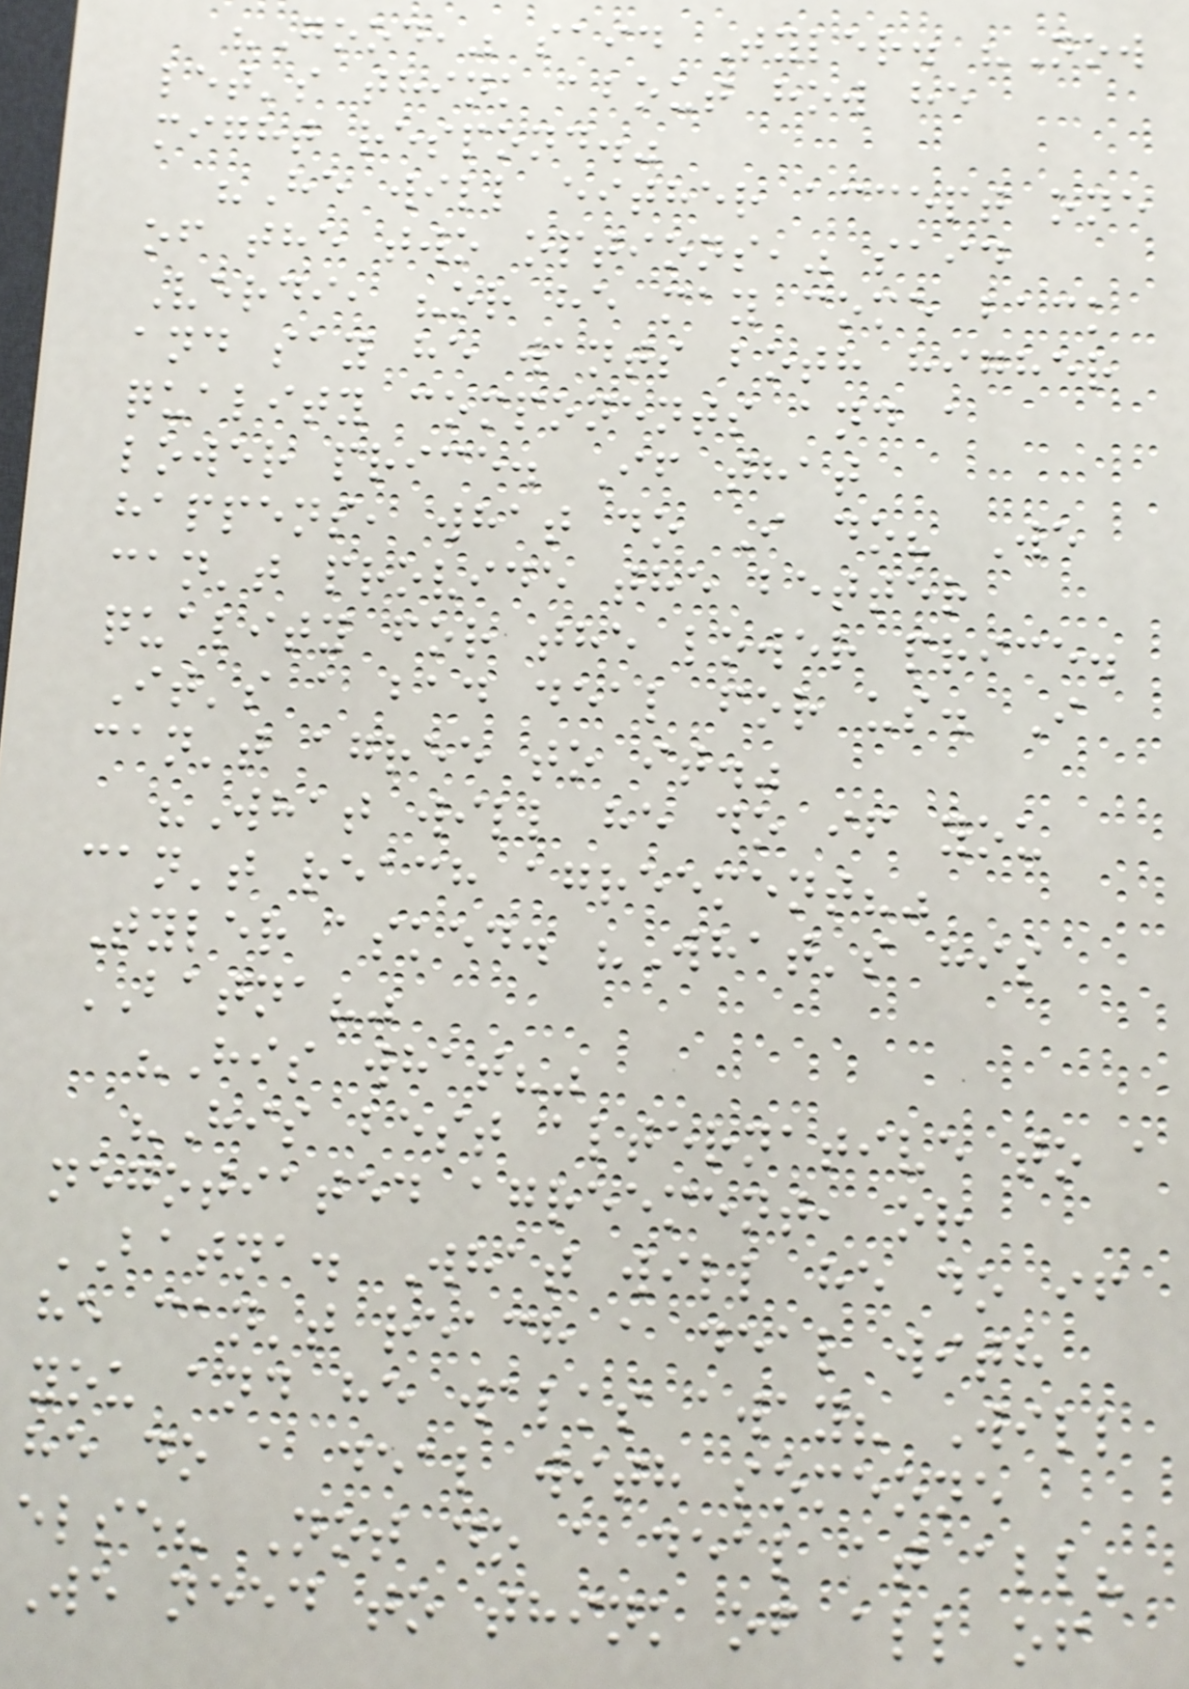"Good," said Tyler. "Now
let's think about how he
might respond."
"He will either accept one
of the two options," said
Verdi, "or he may come back
and say he wants both higher
quality components and a
lower price. If that
happens, what do I do? We
can't provide the better
quality for the lower price.
It's a bad deal for us. I
can't agree to it."
"What will he do if you
can't reach agreement?"
Tyler asked. "What's his
BATNA?"
"His what?"
"His best alternative to a
negotiated agreement, or
BATNA. What will he do if
he can't reach a deal with
you and he walks away? Will
he do a deal with someone
else? Not do a deal at all?
We need to think of all of
